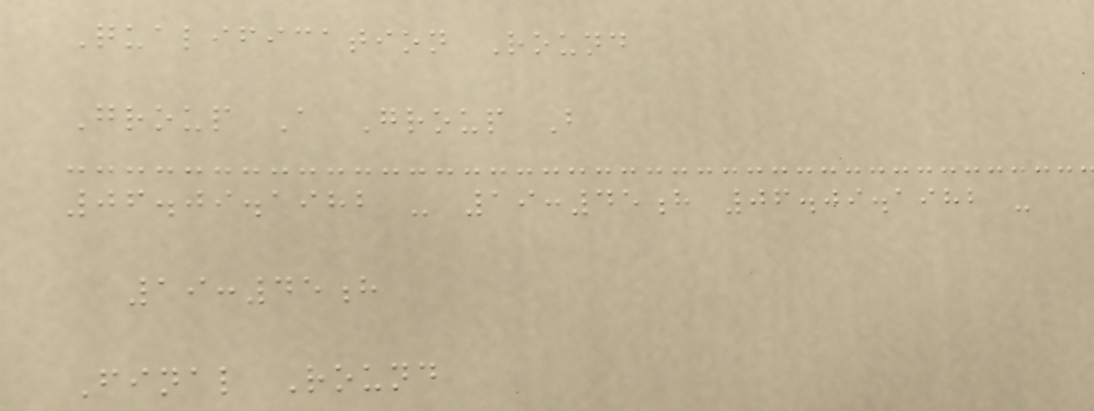Qualification Round
Group A Group B
06.09.1982 - 19:45h 06.09.1982 -
19:45h
Final Round
